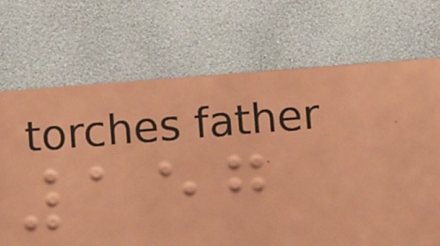157
